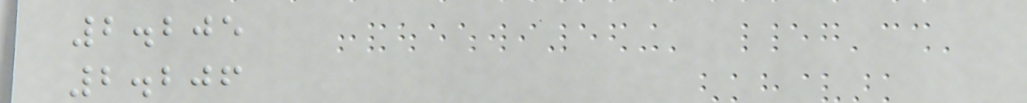2.205
2.206
